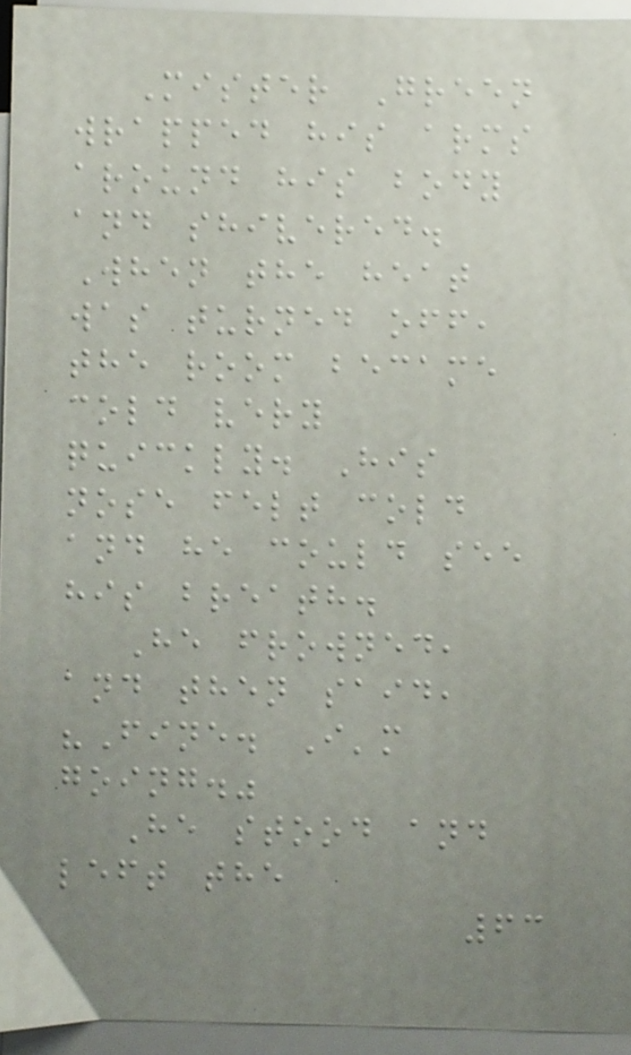Mister Green
wrapped his arms
around his body
and shivered.
When the heat
was turned off,
the room became
cold very
quickly. His
nose felt cold
and he could see
his breath.
He frowned,
and then said,
"Fine. I'm
going."
He stood and
left the
63
